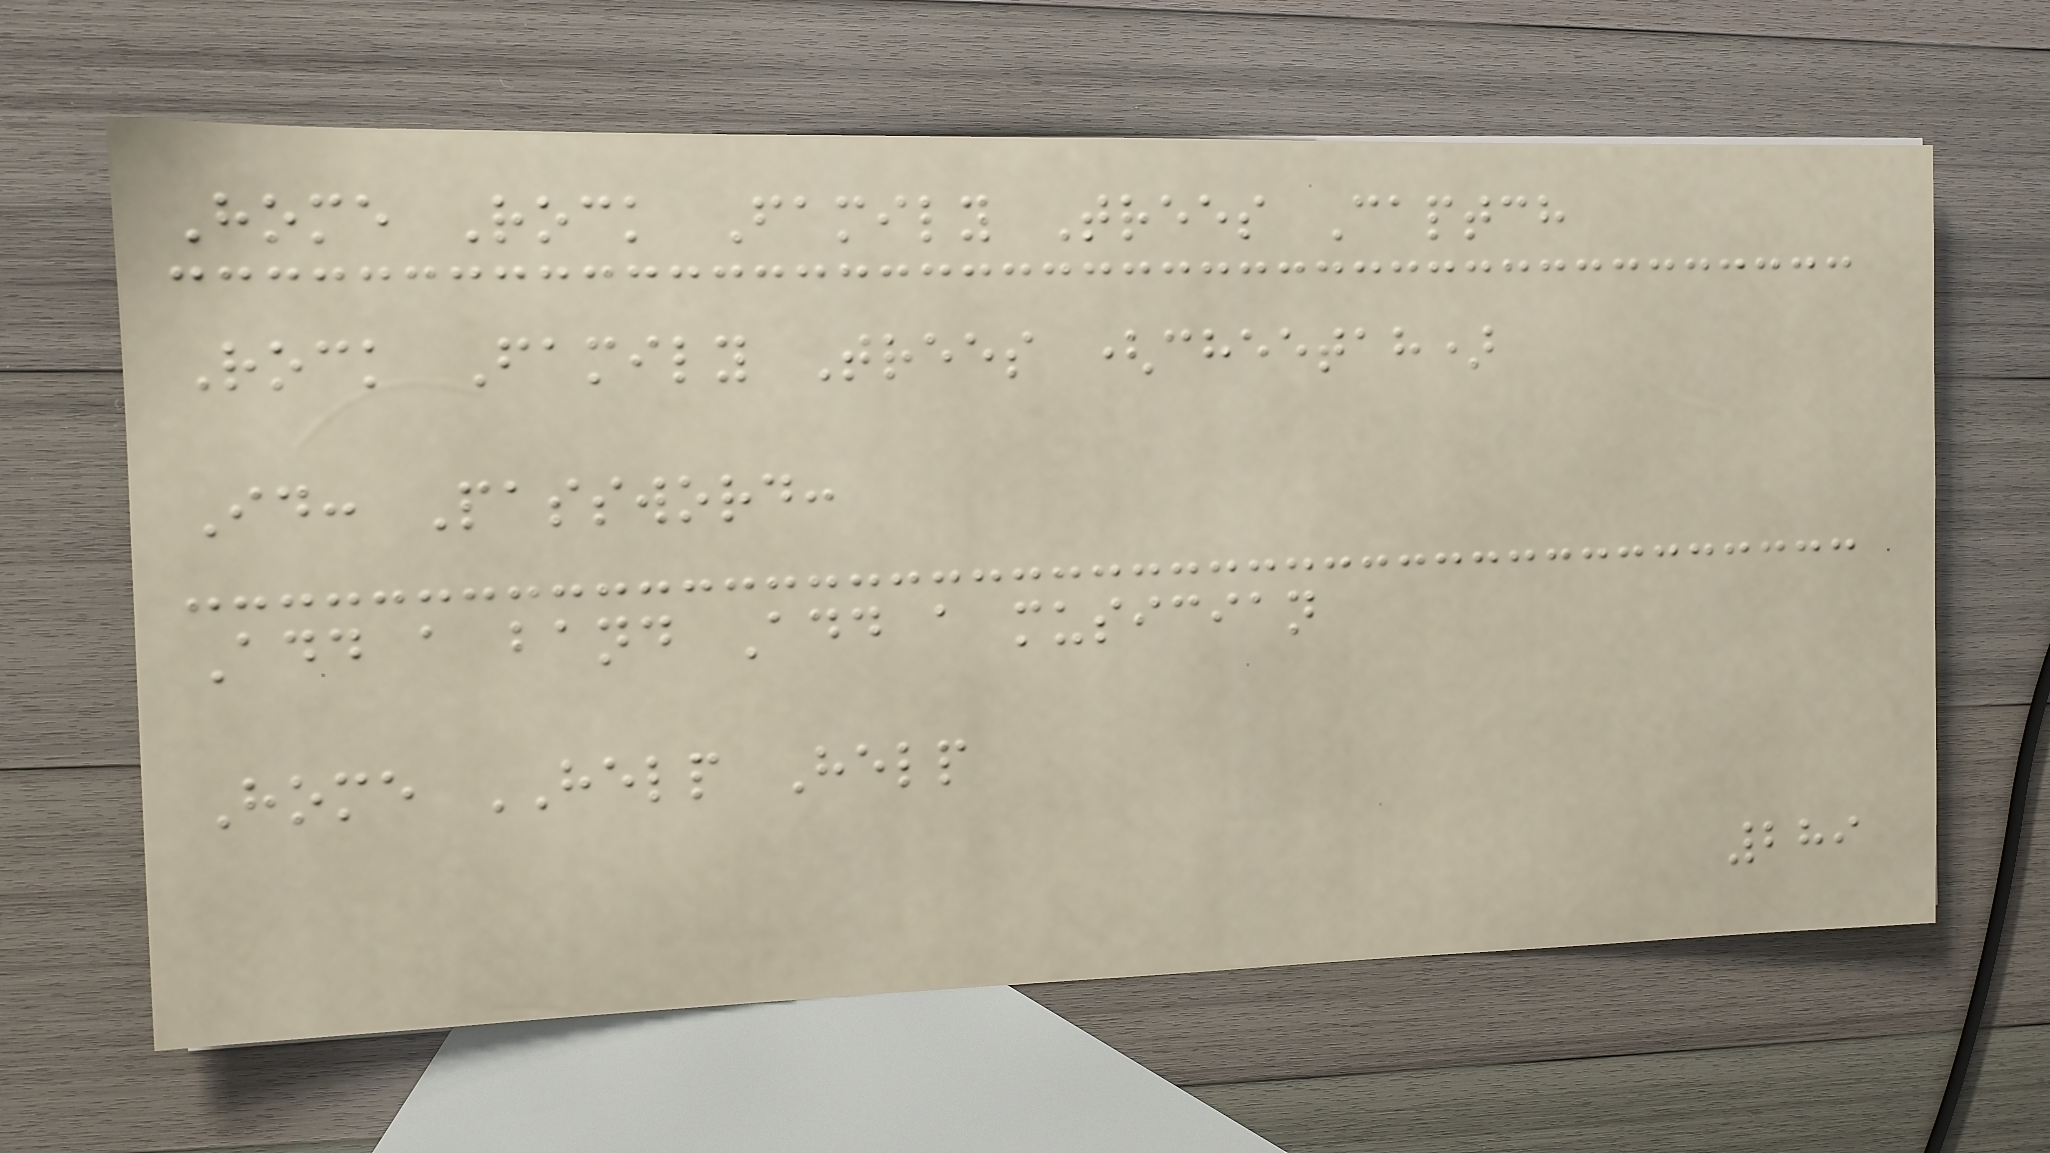Home Rock Family Trees Captch
Rock Family Trees (cheetah)
Id: Password:
Add a band Add a musician
Home HELP Help
289
